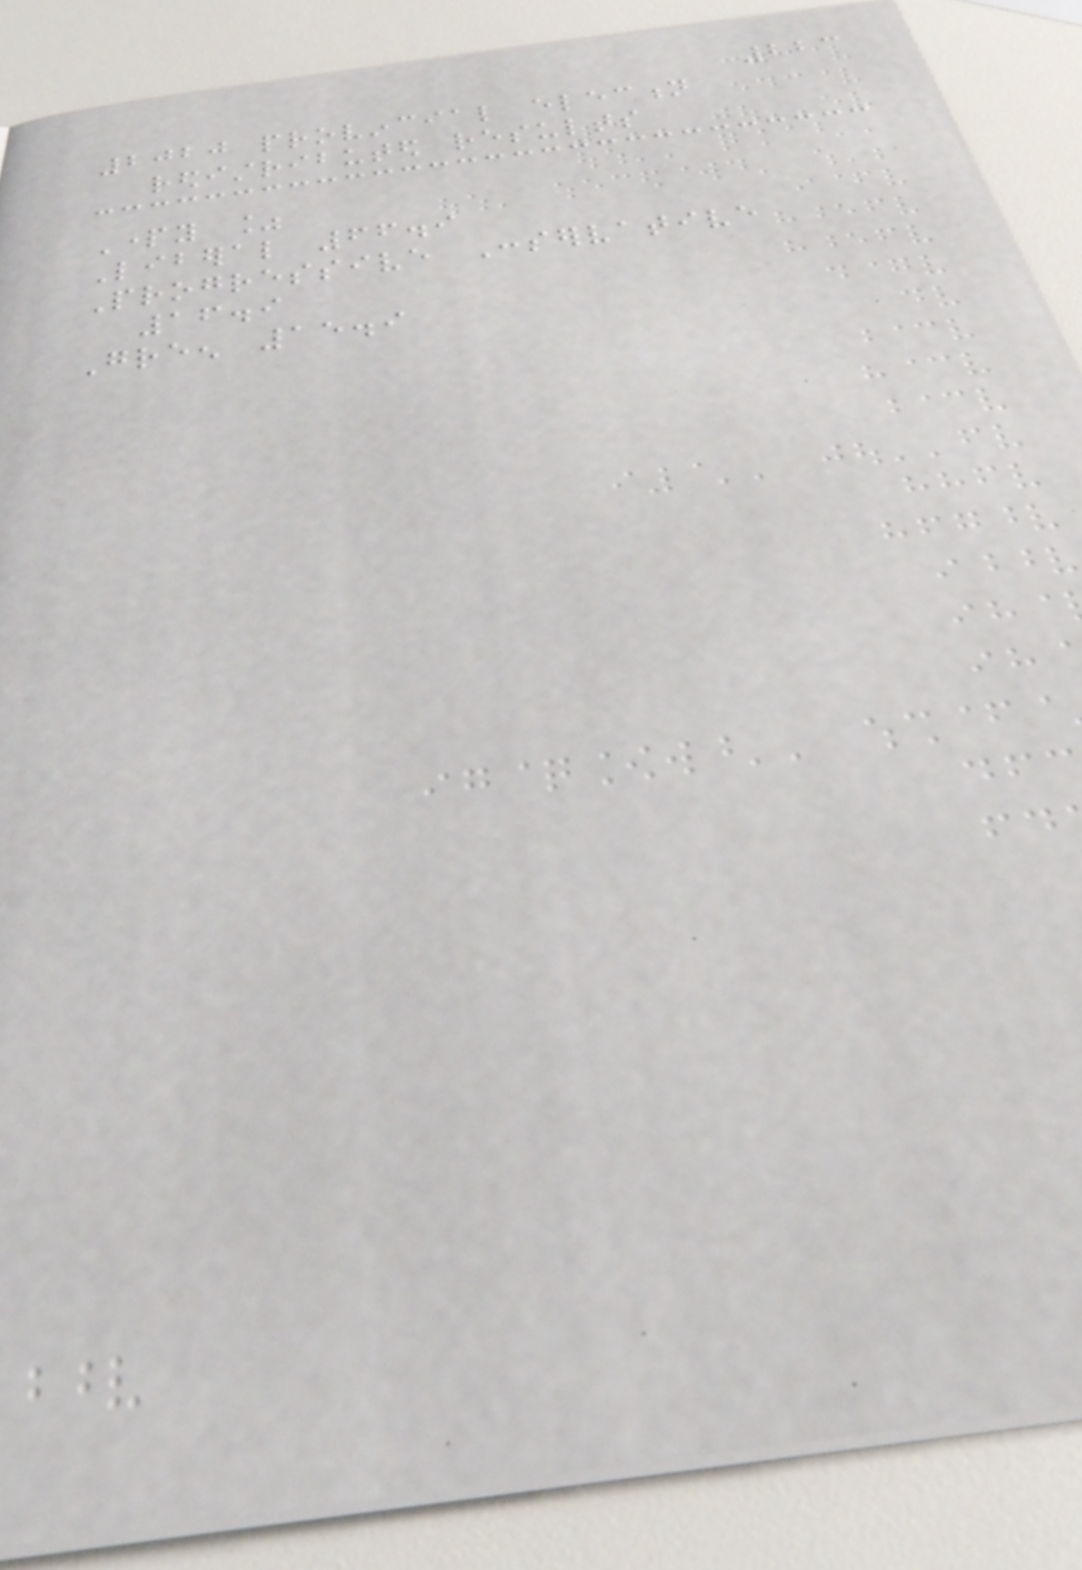223
2020 provincial election
redistributed results
Party %
Liberal 66.9
Progressive Conservative
16.9
Green 15.9
